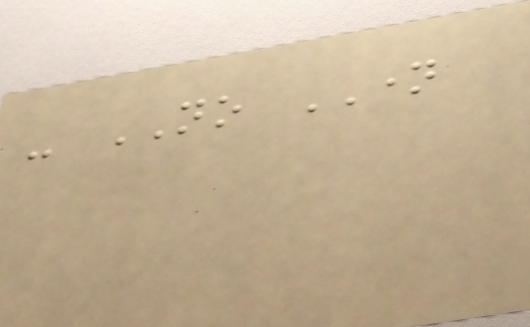- NO NAME
